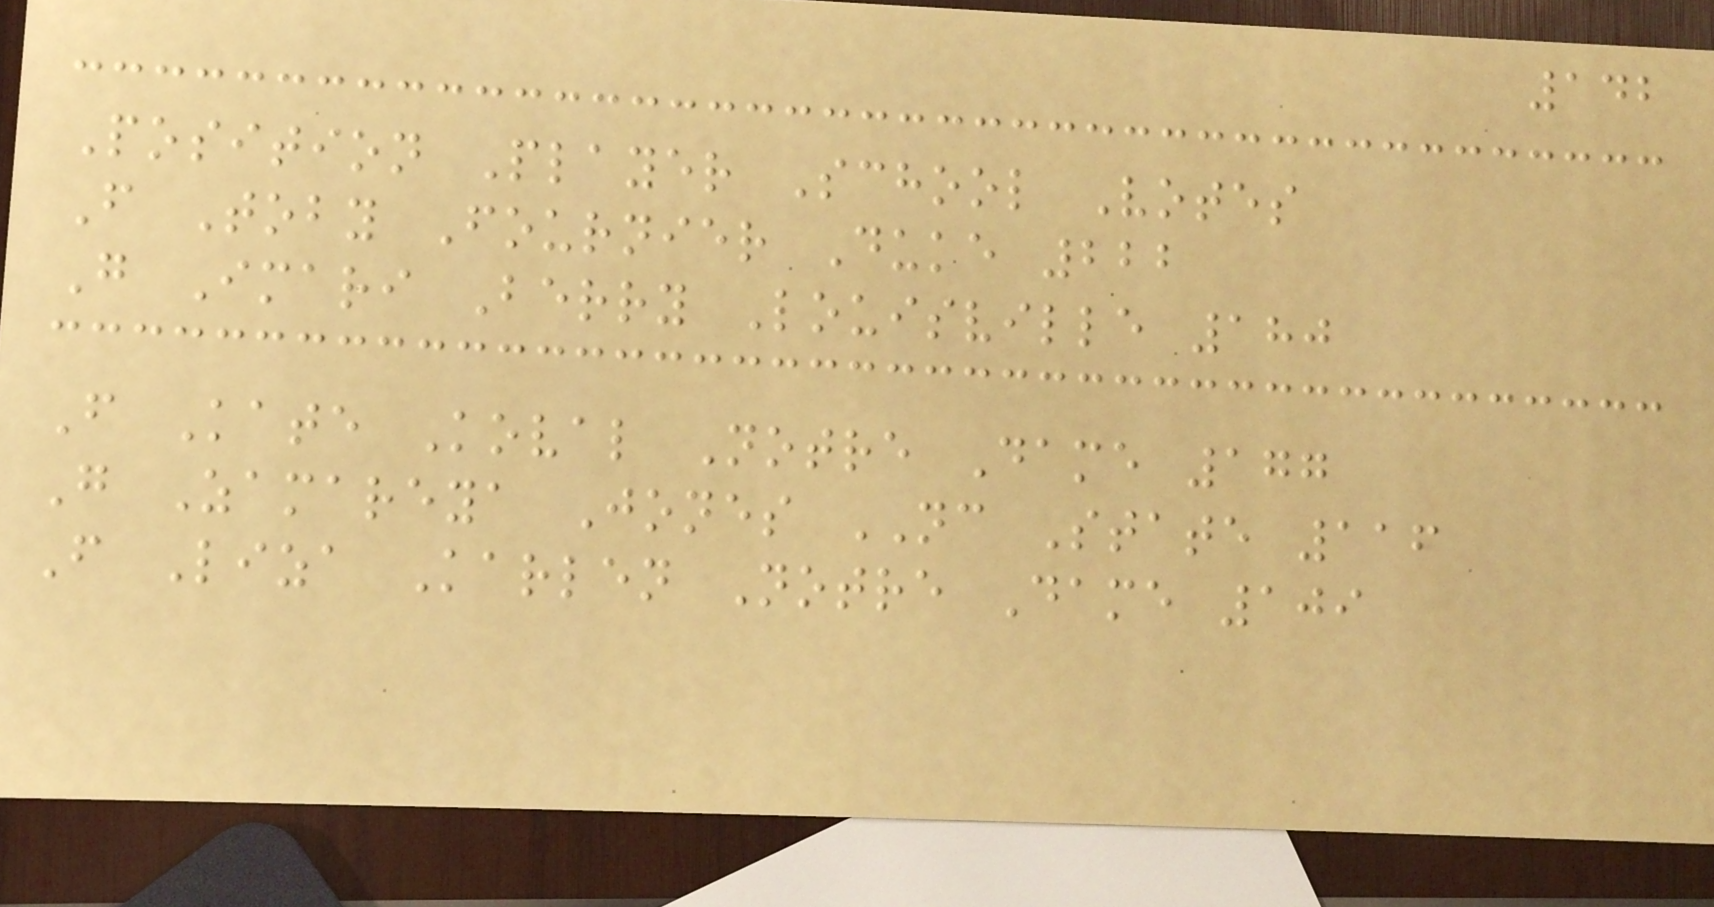142
Position Player School Votes
F Toby Fournier Duke 222
G Imari Berry Louisville 180
F Kate Koval Notre Dame 177
G Zamareya Jones NC State 116
F Liza Karlen Notre Dame 109
